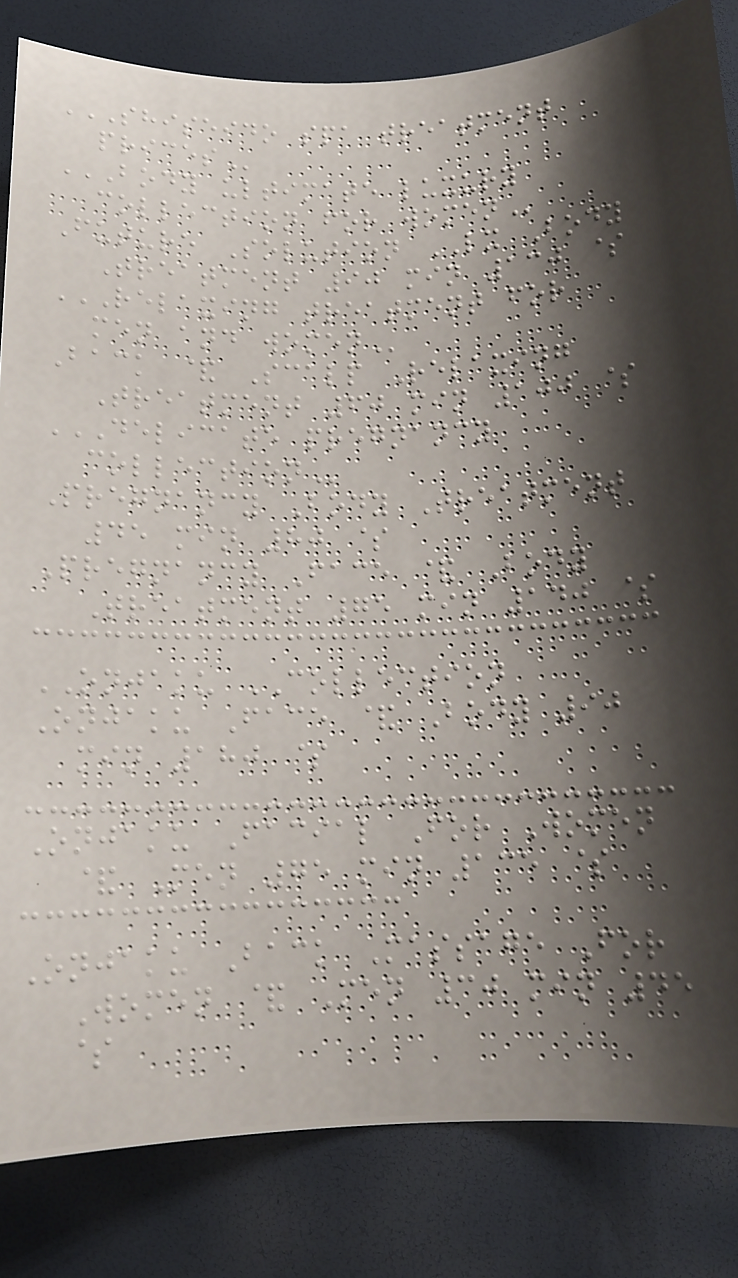SHISEIDO SPA TREATMENT
PRICES
BODY ULTIMATE LUXURY
COLLECTION FOR WOMEN
Future Solution LX Body
Treatment 90 min 130 $
RELAXING TREATMENT FOR
MEN AND WOMEN
Back & Scalp Relaxing
Treatment 60 min 100 $
DELICATE PREGNANCY
COLLECTION
Pregnancy Body Treatment
45 min 80 $
Pregnancy Face & Body
Treatment 75 min 140 $
ONJAKU COLLECTION
Onjaku Face & Body 90
min 180 $
Onjaku Facial For Women
& Men 75 min 135 $
Onjaku Back Massage For
Women & Men 30 min 45
$
